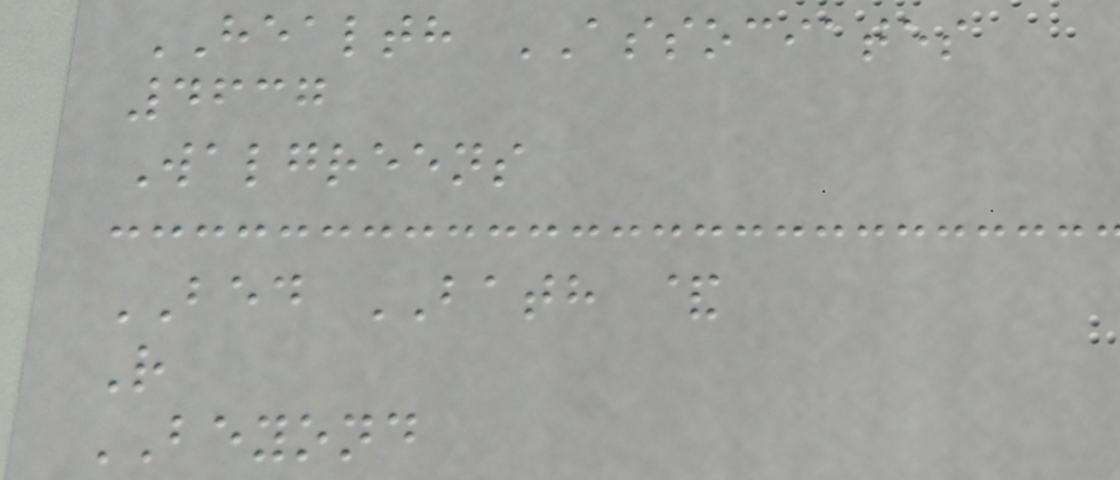HEALTH ASSOCIATES
4637
Walgreens
BED BATH &
R
BEYOND
